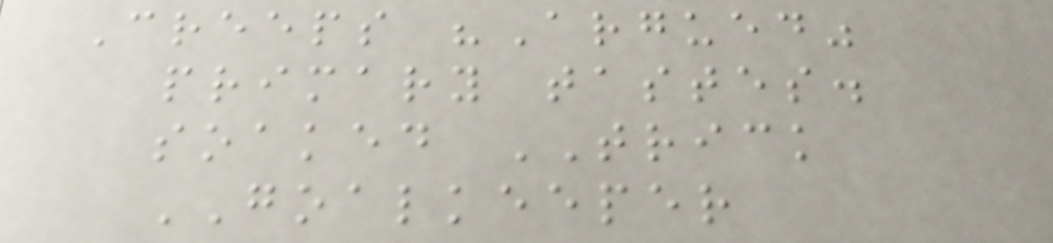Creeps "Argued"
primary tastes.
soaked TRICK
GOALKEEPER
